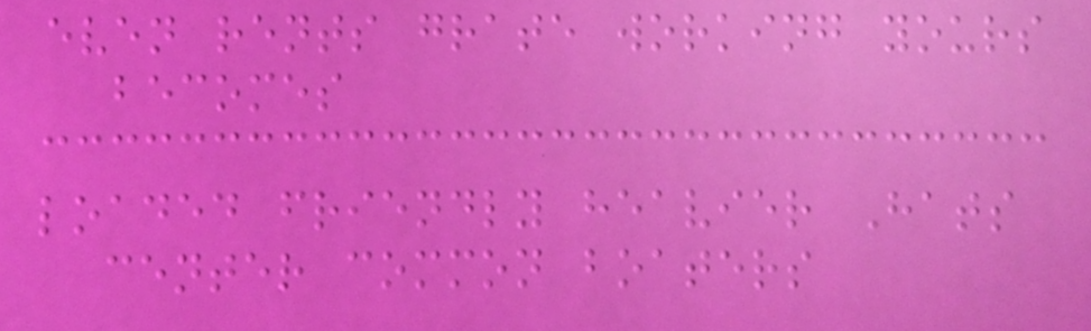even rents grate working yours
becomes
loaded friendly heavier Hats
center common boaters
